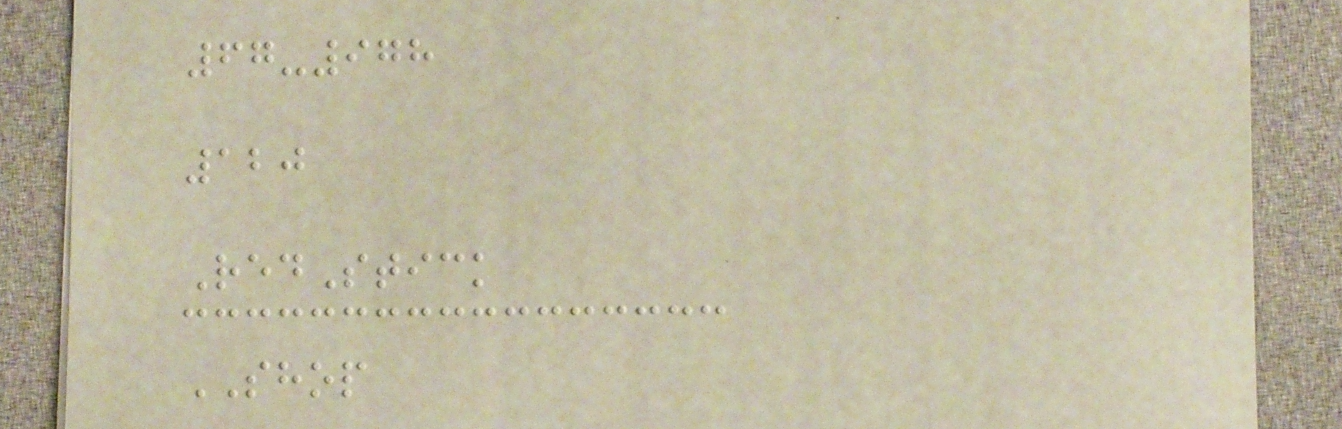67-978
120
RedStick
SHOP
